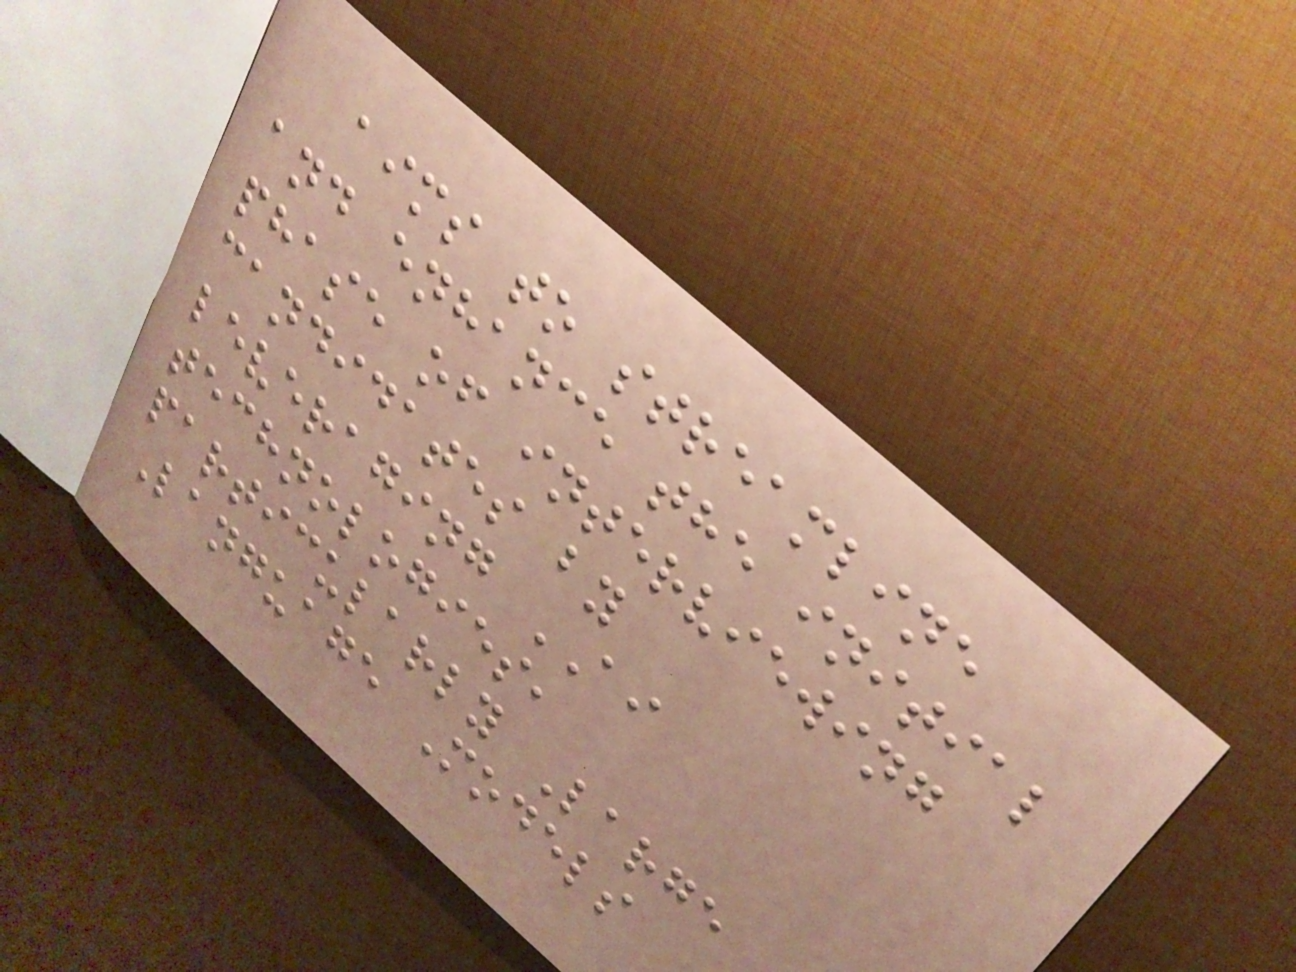aims to streamline
and enhance the initial
phase of interviewing
candidates by
leveraging AI
technologies,
particularly Large
Language Models
